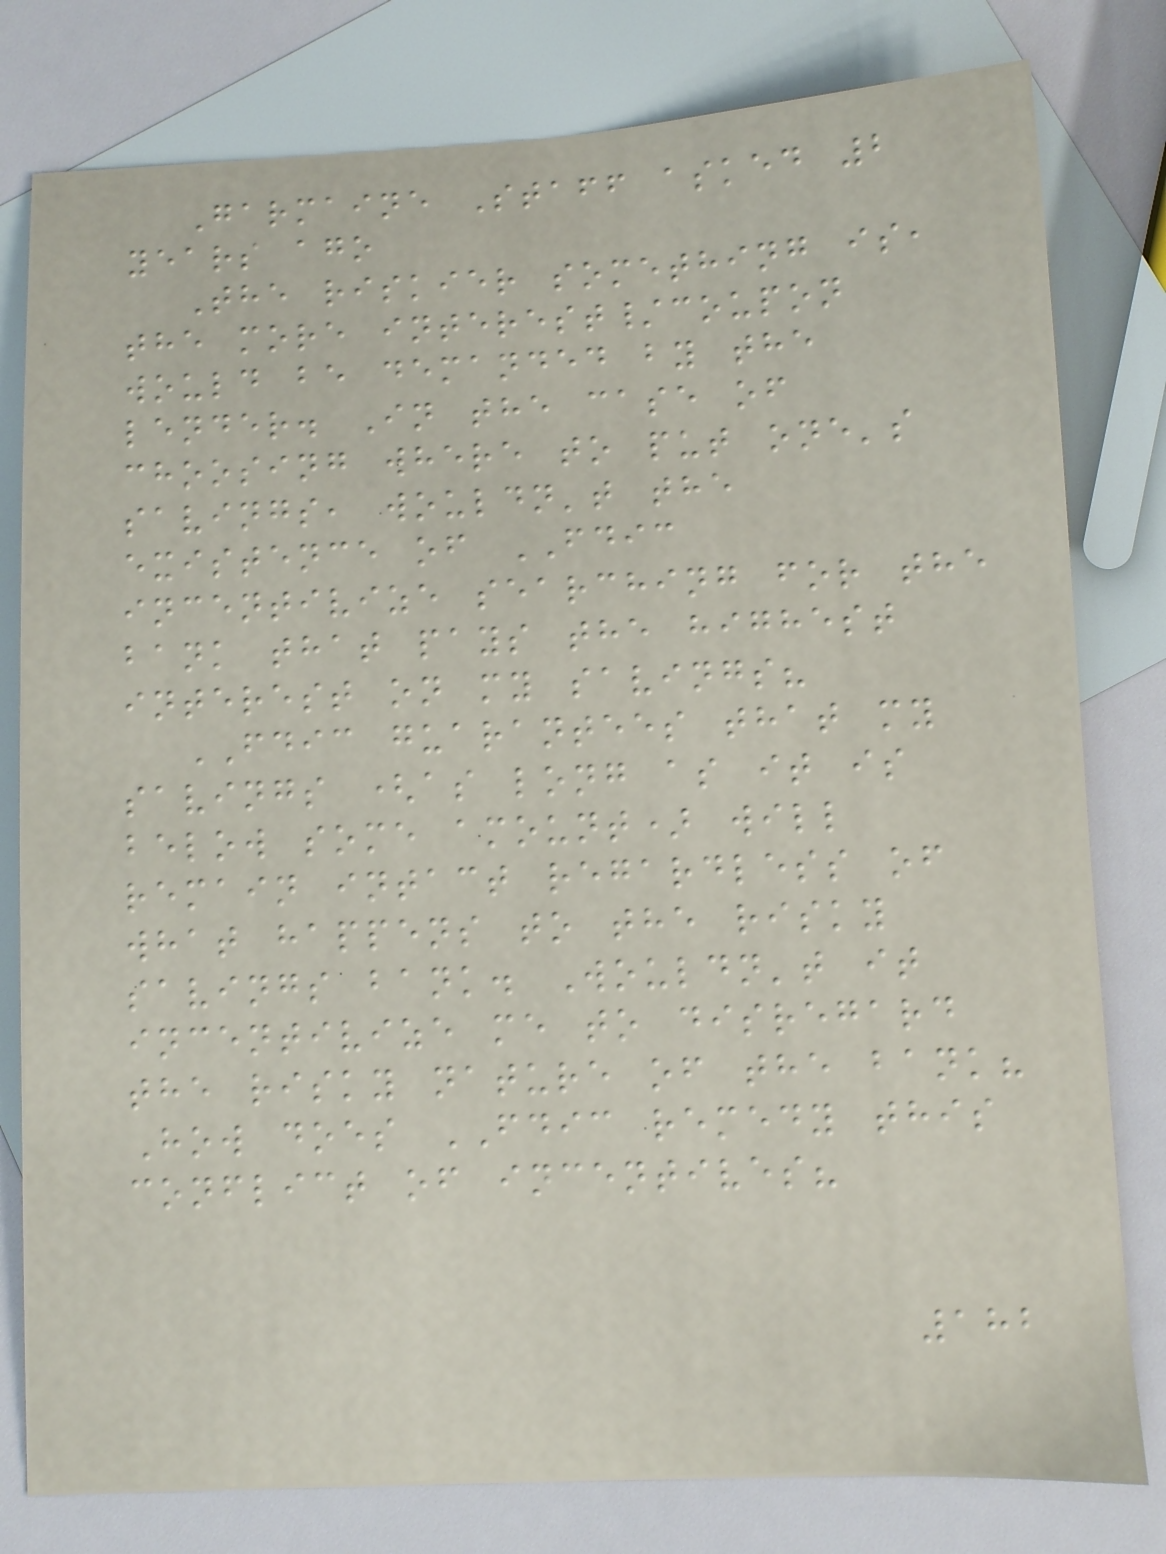Garmaine Staff asked 2
years ago
The riskier something is,
the more interest/coupon
would be demanded by the
lender. In the case of
choosing where to put one's
savings, wouldn't the
existence of FDIC
incentivize searching for the
bank that pays the highest
interest on my savings?
FDIC guarantees that my
savings (as long as it is
below some amount) will
remain intact regardless of
what happens to the risky
savings bank. Wouldn't it
incentivize me to disregard
the risky nature of the bank?
How does FDIC remedy this
conflict of incentives?
182
